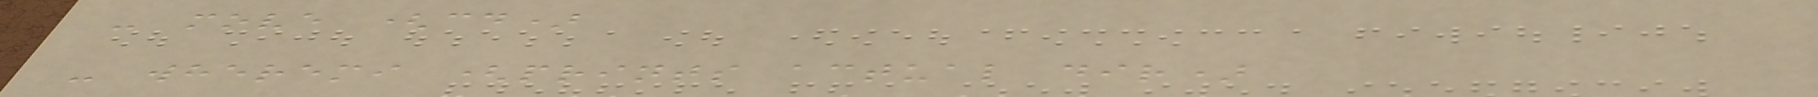- move (cd)
- wheremi (prints actual dir)
